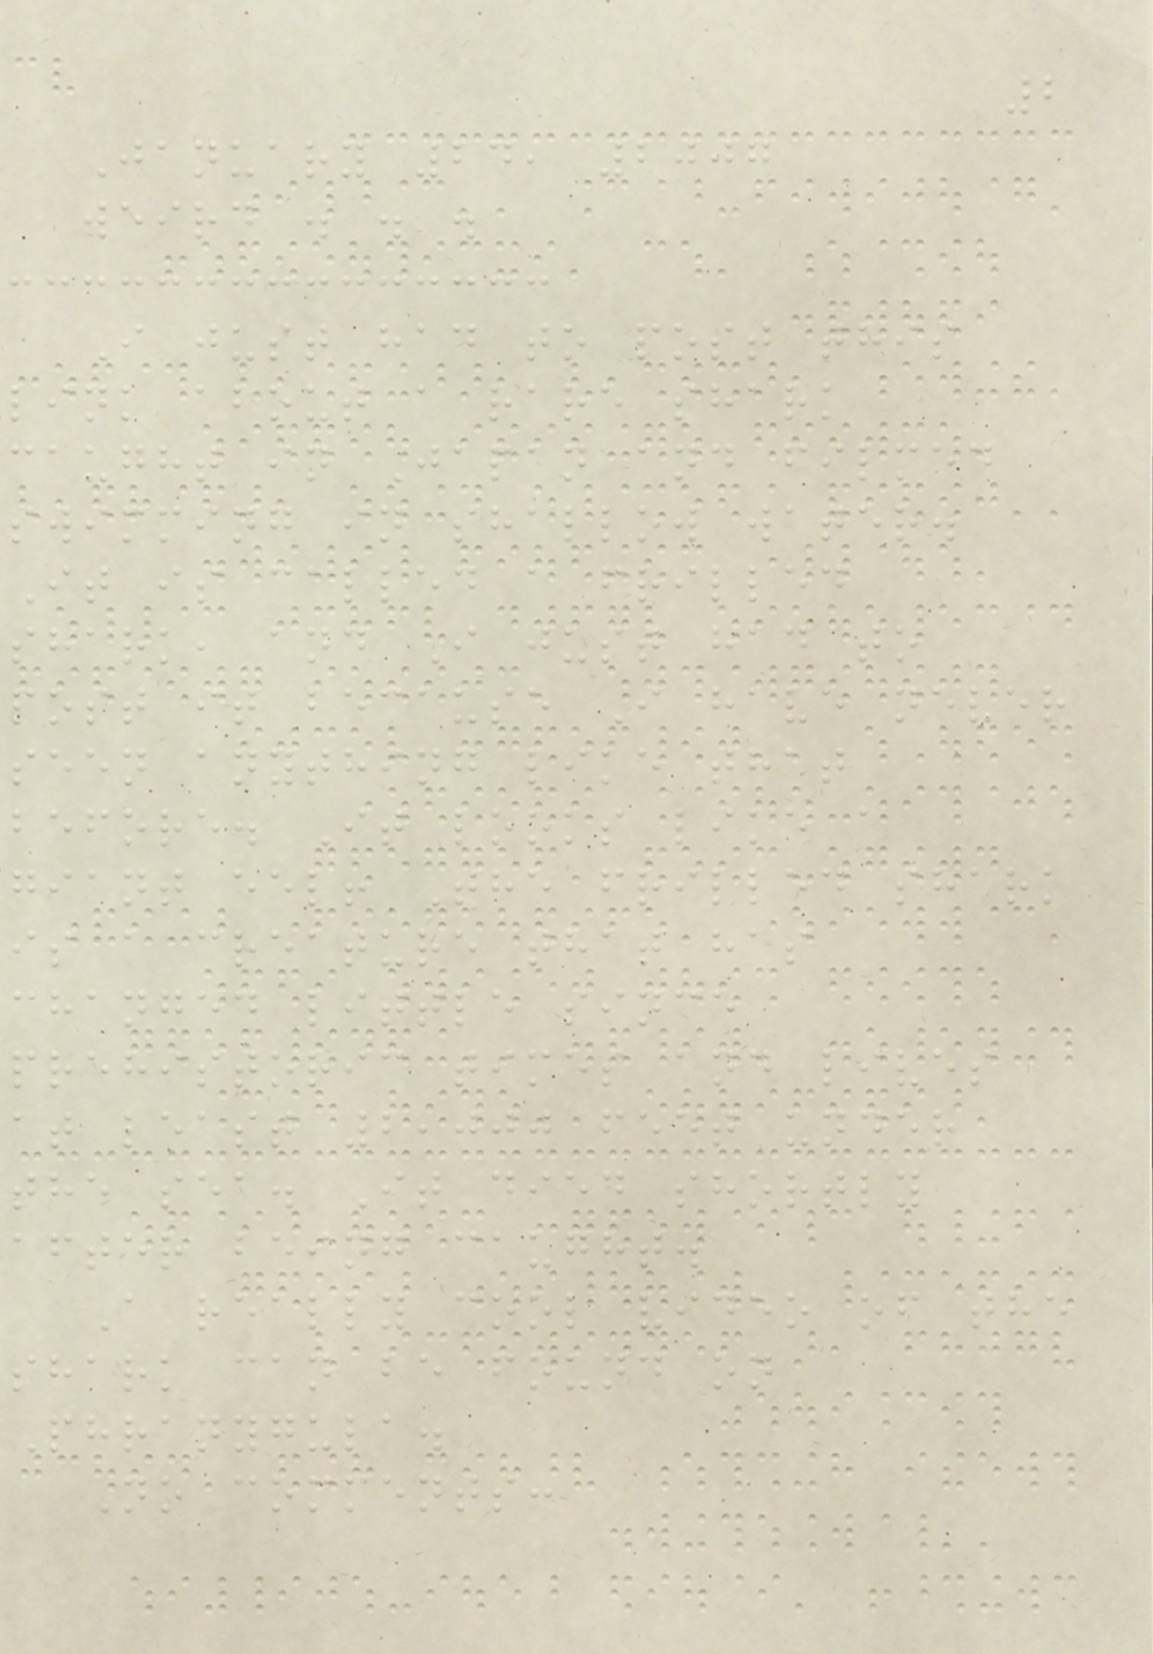2
January 24, 2007
weird . . .
I just had to post this
link about a rare shark
caught in Japan and filmed
swimming in shallow water.
It is called a frilled
shark, and I just had to
post it because I have never
seen anything like that
before. It looks like a
giant eel! The frilled shark
is a creature that has
changed little since
prehistoric times and lives
at least 2,000 feet under
the sea. It died shortly
after being caught.
A really cool video of the
shark can be found on
Phranygula.
No comments:
